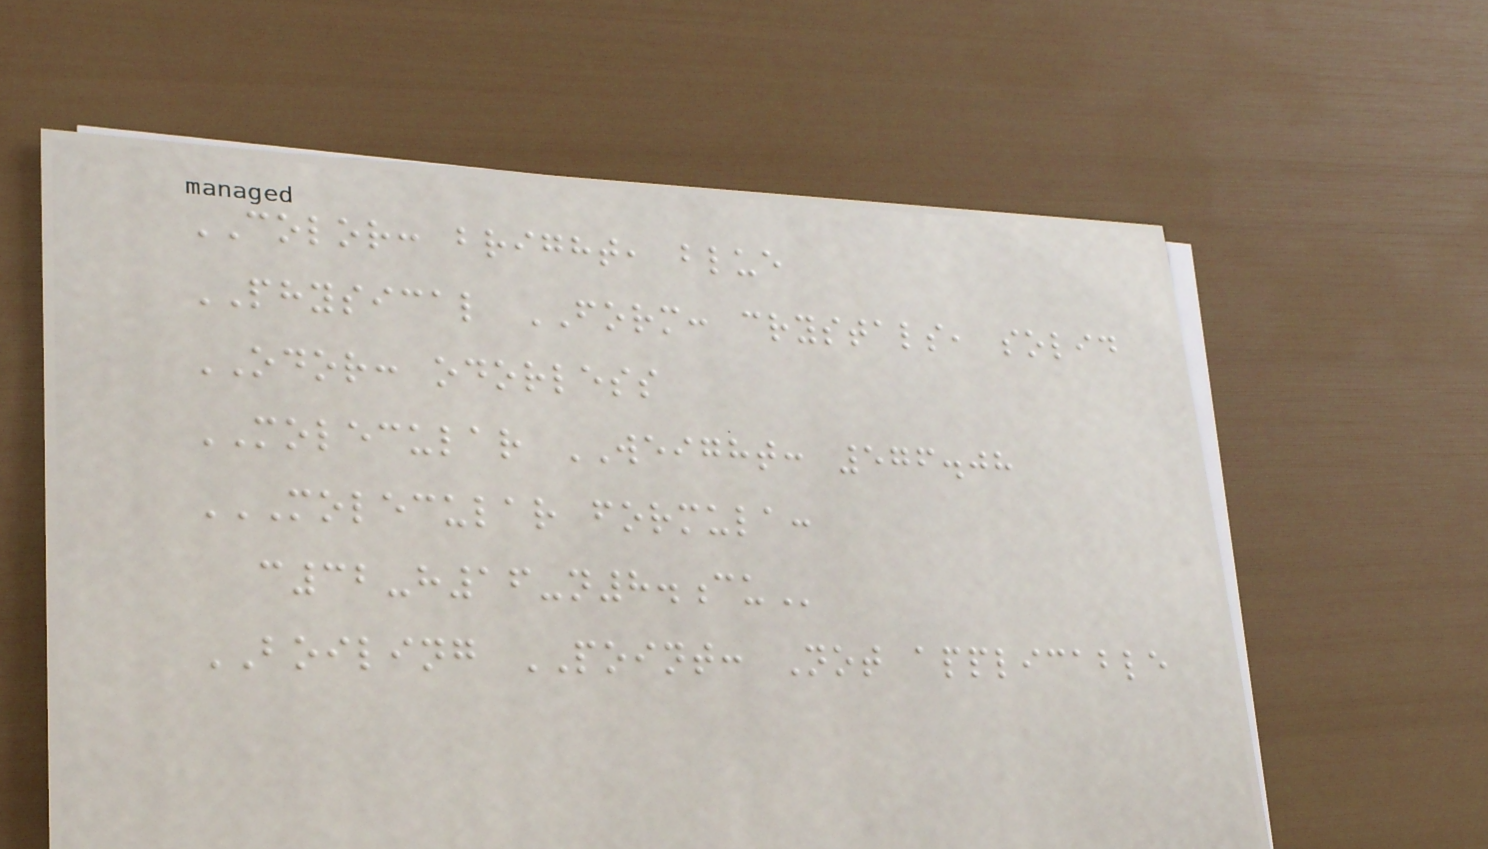COLOR: bright, blue
PHYSICAL FORM: crystals, solid
ODOR: odorless
MOLECULAR WEIGHT: 576.08
MOLECULAR FORMULA:
C32-H16-N8.CU
BOILING POINT: Not applicable
